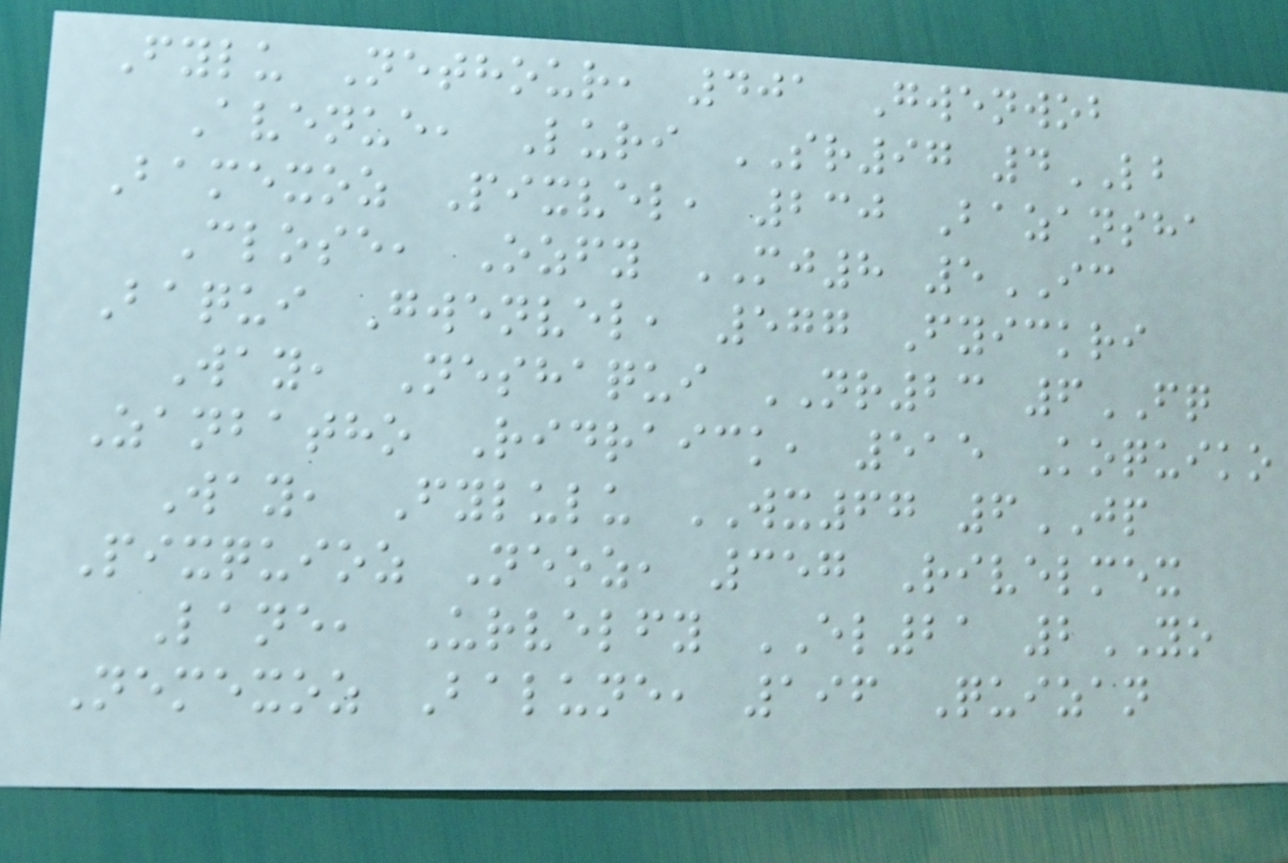Fylu Nethour, 401 Gwenwob
Avenue, Luri SR97 4LB
Bamexoz Pixvel, 230 Bazansha
Close, Ozfy MJ8 5IC
Baqui Gwenvel, 577 Fyickri
Way, Neshaqui NR23 6FQ
Zanbatho Ridraick, 515 Koquiko
Way, Fylulu WX67 6JP
Pixquioz Neoz, 357 Rivelmex
Lane, Urvelfy EL21 2YO
Nemexoz Balune, 196 Quizan
